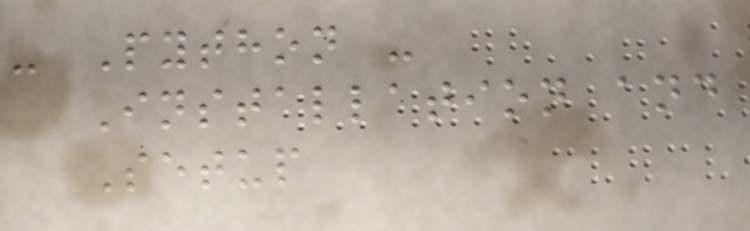- Python -
Installation and
Setup
